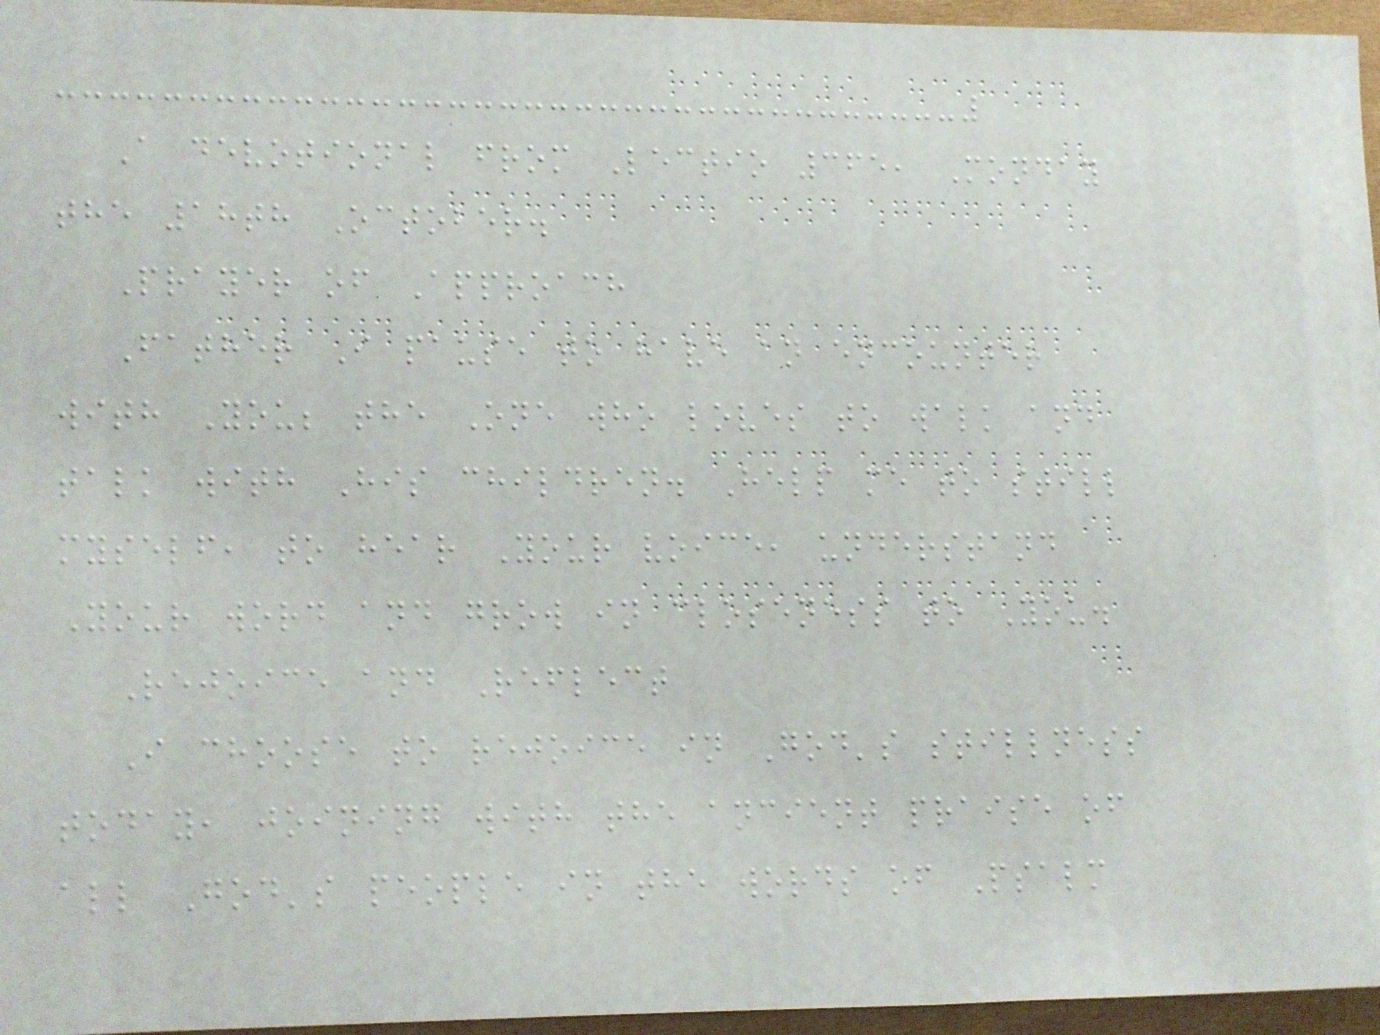A devotional from Lectio 365, Monday
the 18th October.
Prayer of Approach
Father I pause to have an encounter
with You; the One who loves to walk and
talk with His children. Help me to still
myself, to hear Your voice, understand
Your word and grow in closeness to You.
Rejoice and Reflect
I choose to rejoice in God's stillness
today, joining with the ancient praise of
all God's people in the words of Psalm
